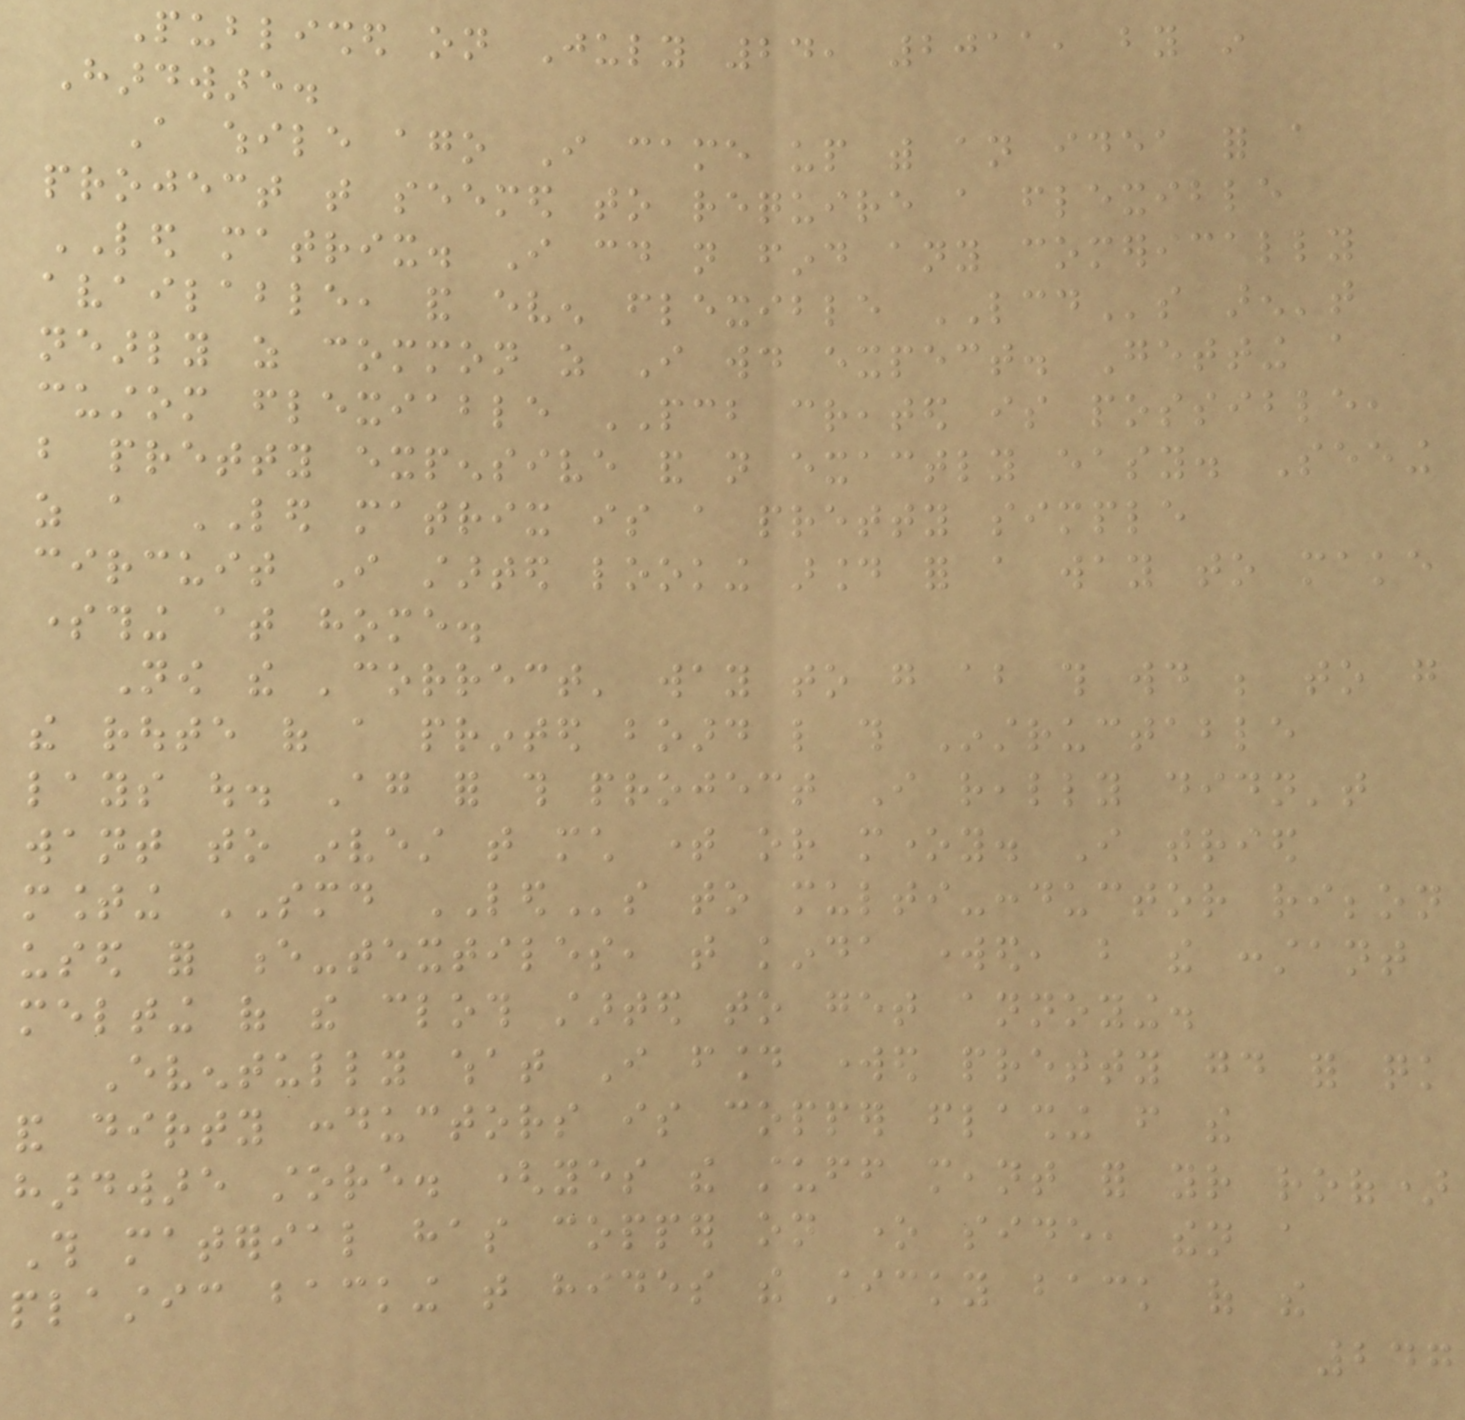Published on July 24, 2011, by in
Hardware.
A while ago I came up with an idea for a
project that seemed to require a flexible
LED matrix. I could not find any comerically
available, and even flexible LCDs aren't
nearly as common as I would expect. Getting a
custom flexiable PCB created is possible,
but pretty expensive and not exactly easy. Seeing
as a LED matrix is a pretty simple
circuit I started looking around for a way to make
something at home.
Now the 'correct' way to go about this would be to go
the route of a printed board like this Instructable
lays out. Again for this project I really didn't
want to invest that much time or money. I tried
mounting SMD LEDs to multi-conductor ribbon
used for e-textiles, that kinda worked, but the constant
melting of the cloth started to get annoying.
Eventully what I found worked pretty good for quick
and dirty conductors is copper flashing from the
hardware store. (yes the stuff meant for your roof)
This material has copper on one side, then a
plastic backing that hides the sticky back of the
247
